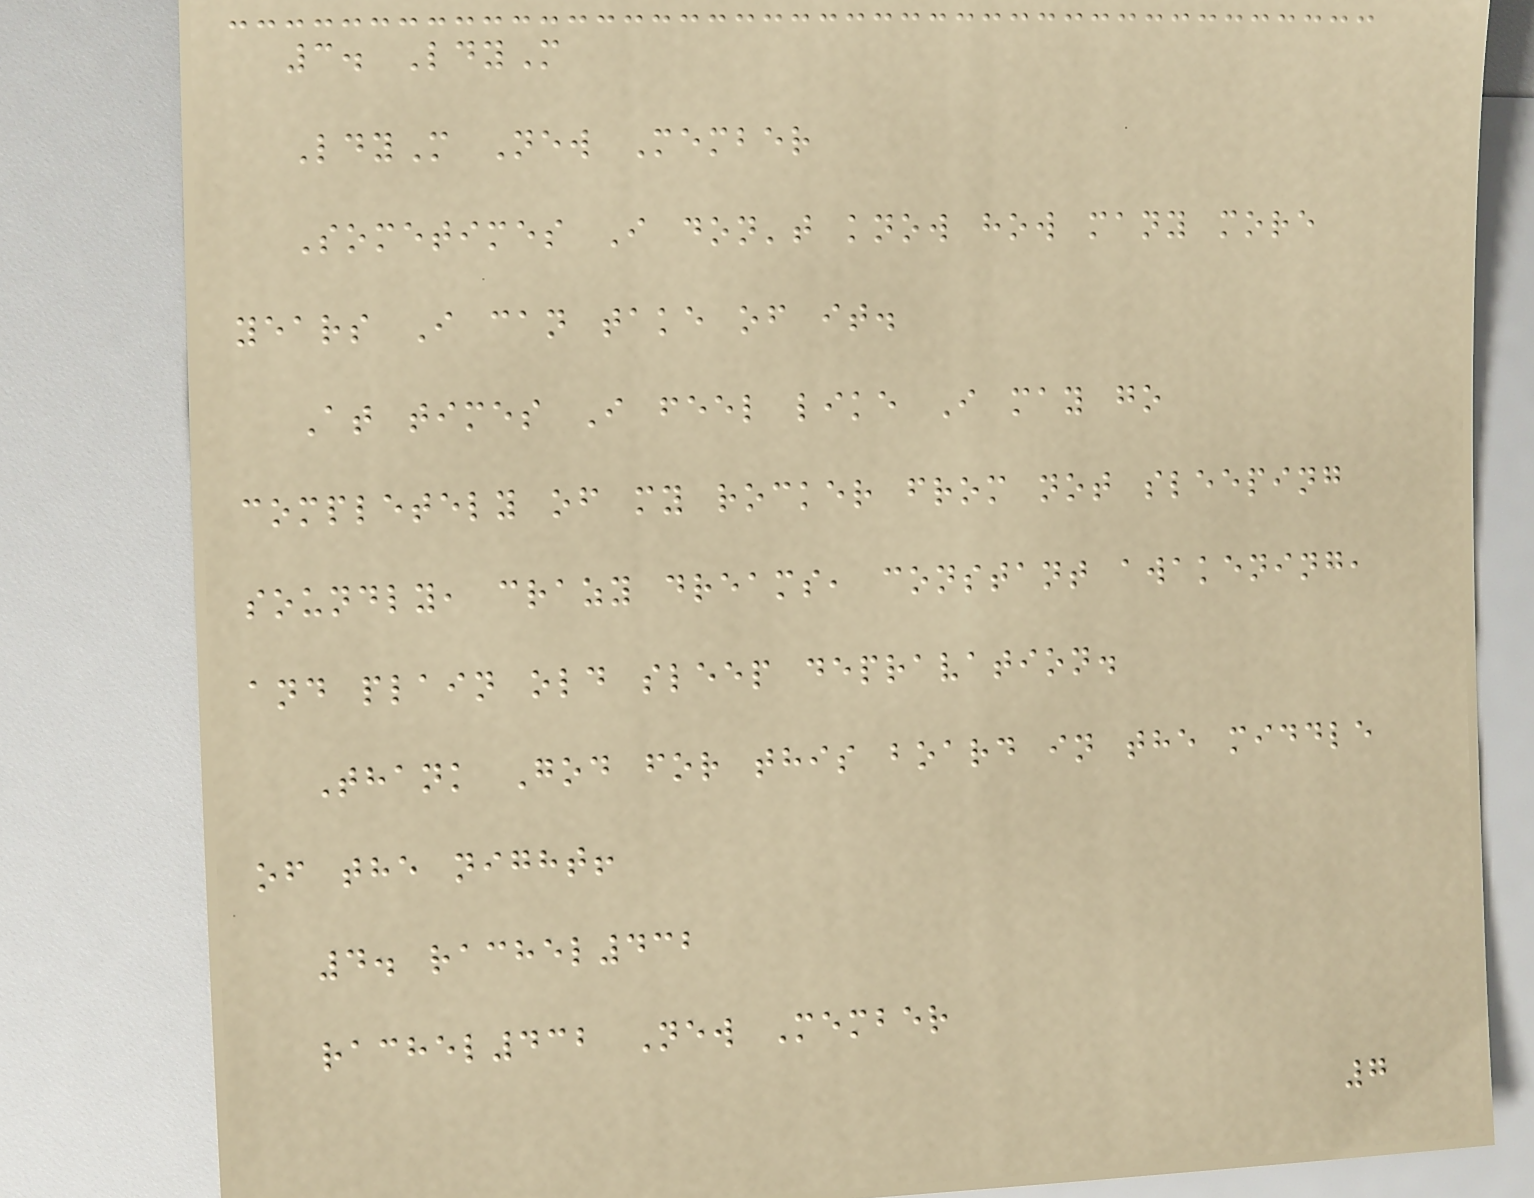3. LdyM
LdyM New Member
Sometimes I don't know how many more
years I can take of it.
At times I feel like I may go
completely of my rocker from not sleeping
soundly, crazy dreams, constant awakening,
and plain old sleep depravation.
Thank God for this board in the middle
of the night!
4. rachel432
rachel432 New Member
7
